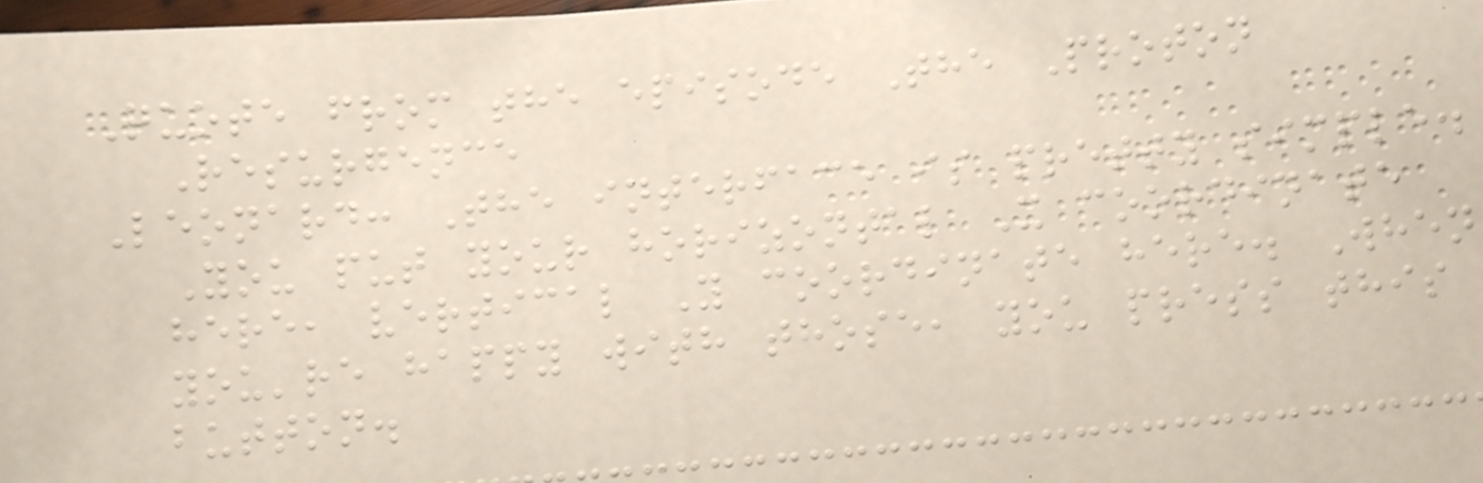Quote from the episode The Proton
Resurgence
Leonard: The interface is pretty simple.
You put your horizontal X coordinate
here, vertical Y coordinate here. When
you're happy with those, you press this
button.
